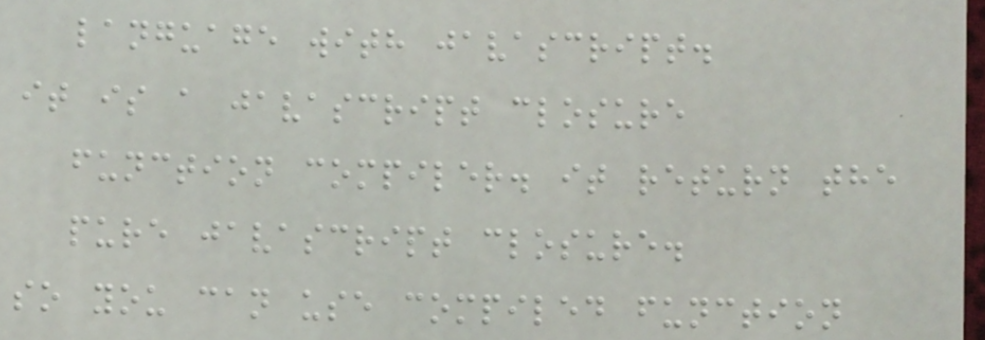language with javascript.
it is a javascript closure
function compiler. it return the
pure javascript closure.
so you can use compiled function
